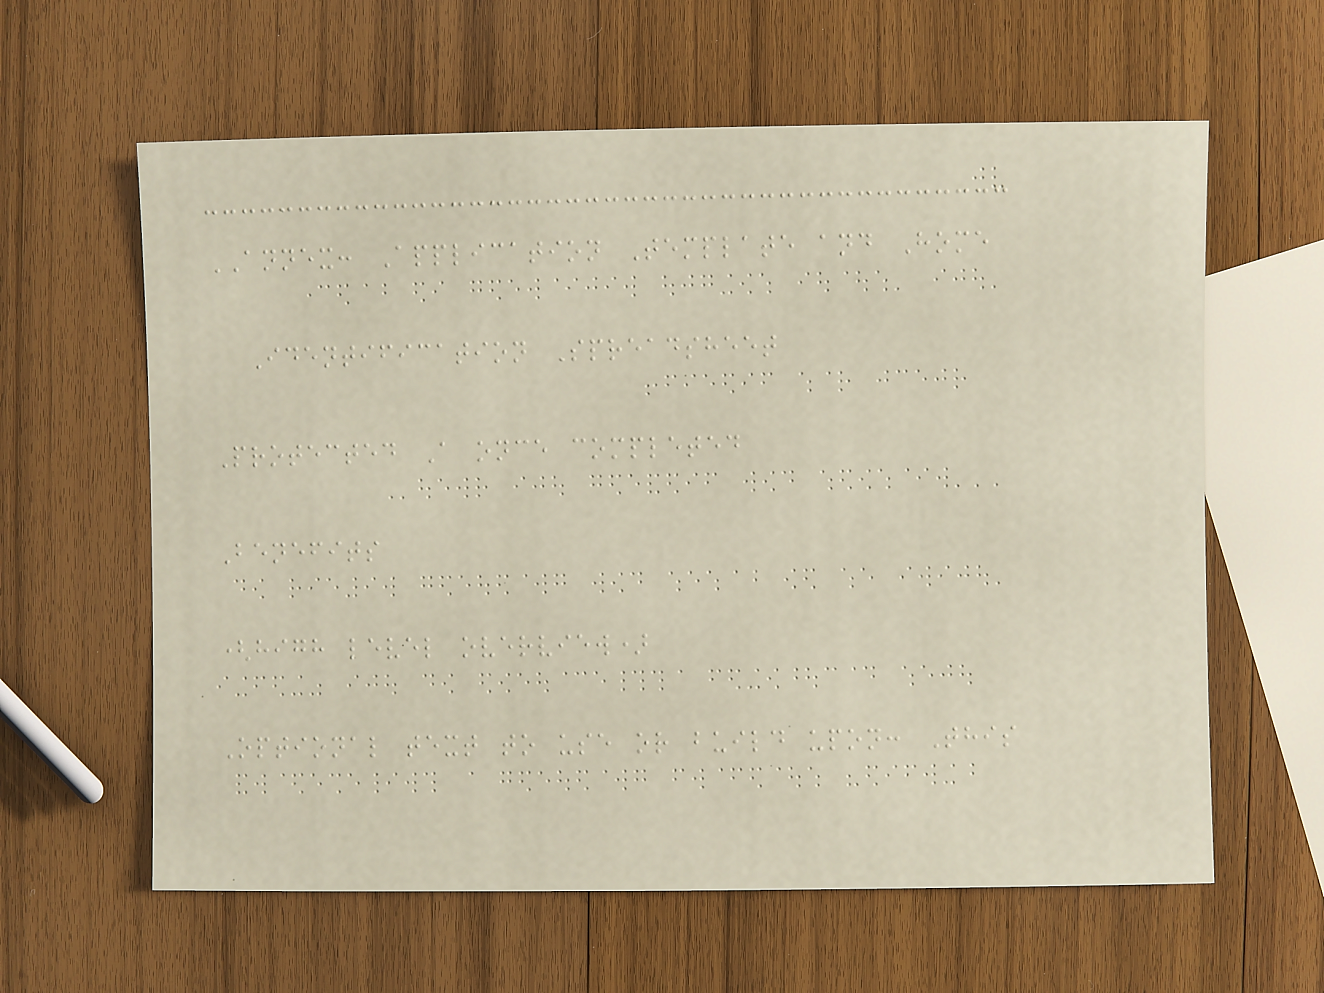ANNEX: Application Template and Home
Identification Spreadsheet
Protected A once completed
Benefits
(high level overview)
Optional text to use or build upon: This
